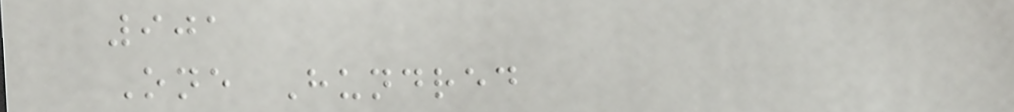901
One Hundred
